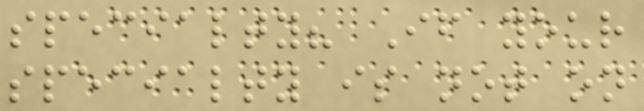specialty? If your
specialty is not on
